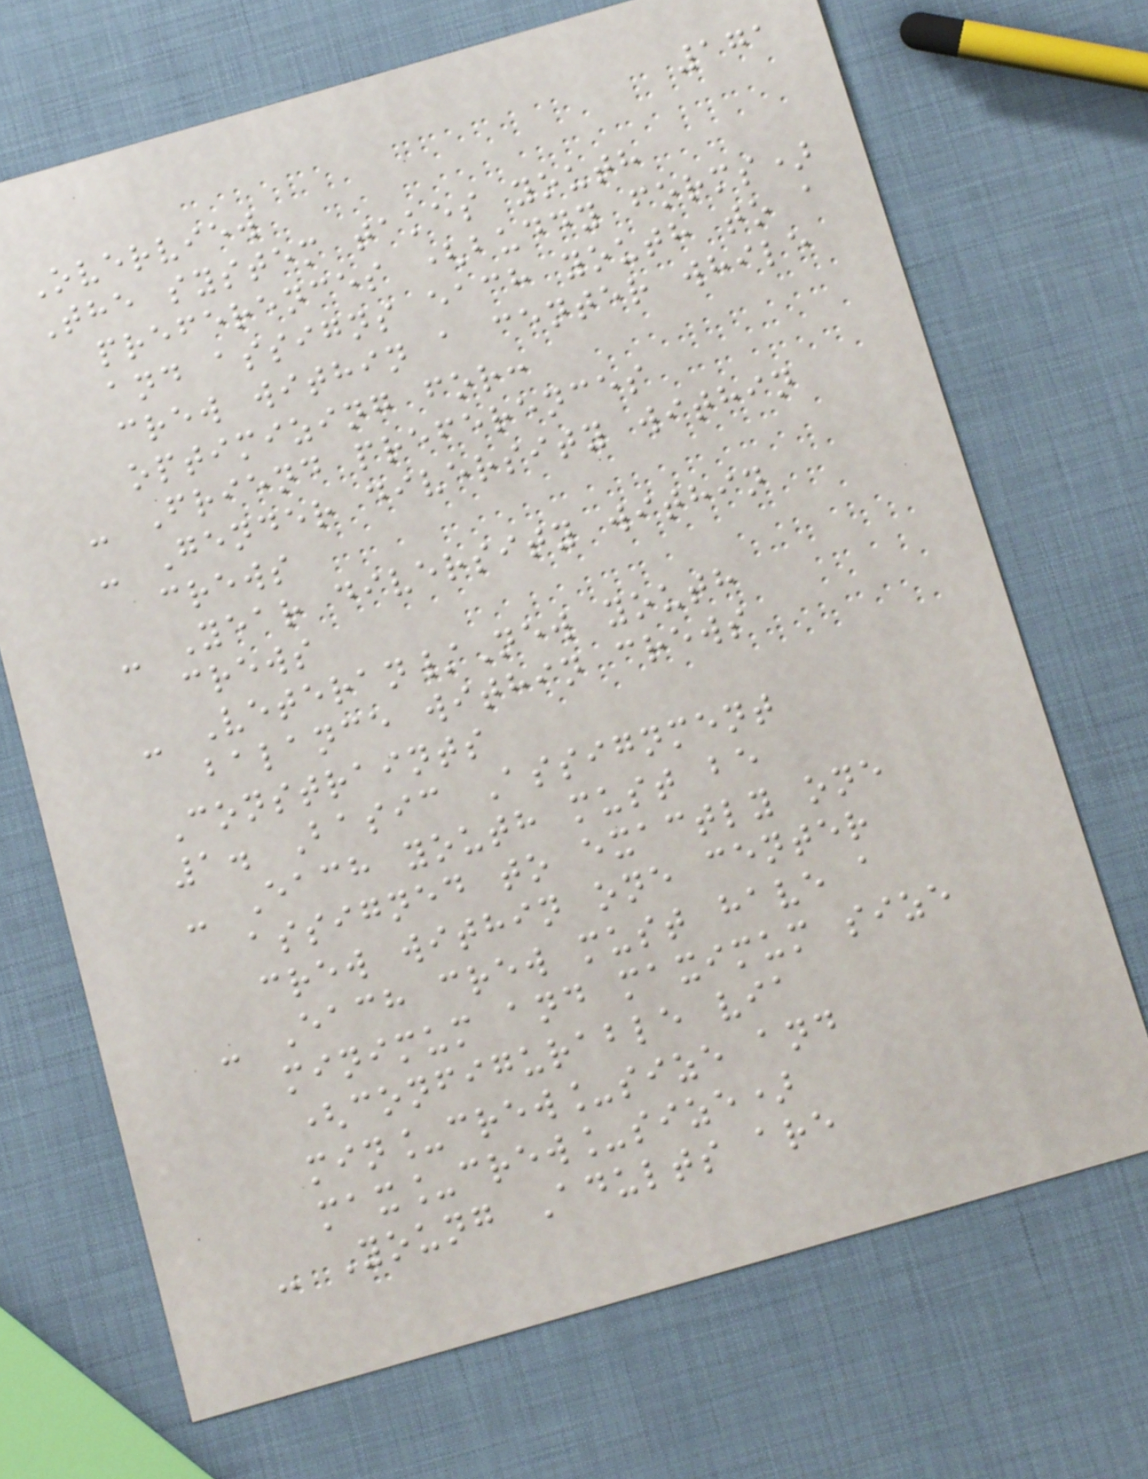171
Overview
The system takes youth
preferences (buddy forms)
and assigns each youth to a
crew within a center while
optimizing for:
- Friend preferences
- Gender diversity within
crews
- Year diversity within
crews
- Veteran/New youth
balance within crews
Constraints
1. Basic Assignment
- Each youth must be
assigned to exactly one
crew within one center
- Each crew must have a
minimum and maximum size
(configurable via
min_crew_size and
max_crew_size)
- Young Adults are
